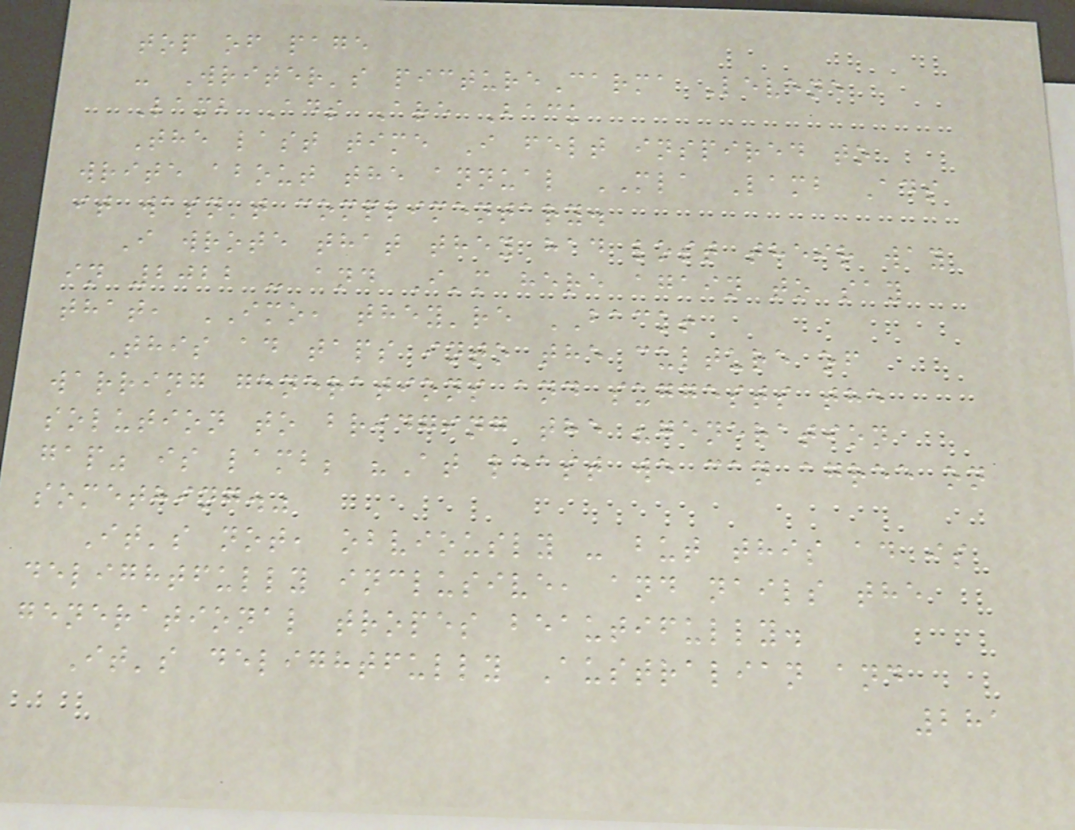top of page
- Writer's pictureCarma Levene
Lamb Ads Are Back
The last time I felt inspired to
write about the annual MLA Lamb Ads
it wasn't complimentary.
I wrote that they had lost their way
in 2022 - and I'm here again to say
that, IMO, they're BACK!
This ad taps into the culture of
warring generations and suggests the
solution to bridging the "generation
gap" is lamb; "At least we can agree on
something."
It's not, obviously - but this ad is
delightfully inclusive, and nails the
generational tropes beautifully.
It's delightfully Australian and
281
